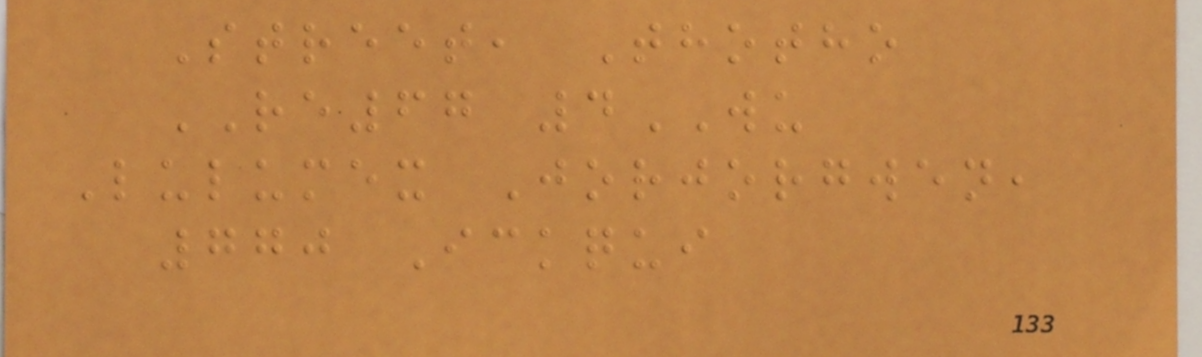Street, Thotho
RE67 4WU
Lulumex Jorjorgwen,
770 Ickqui
